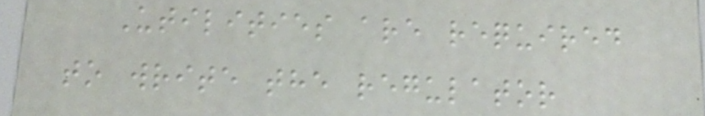Utilities are required
to write the regulator
